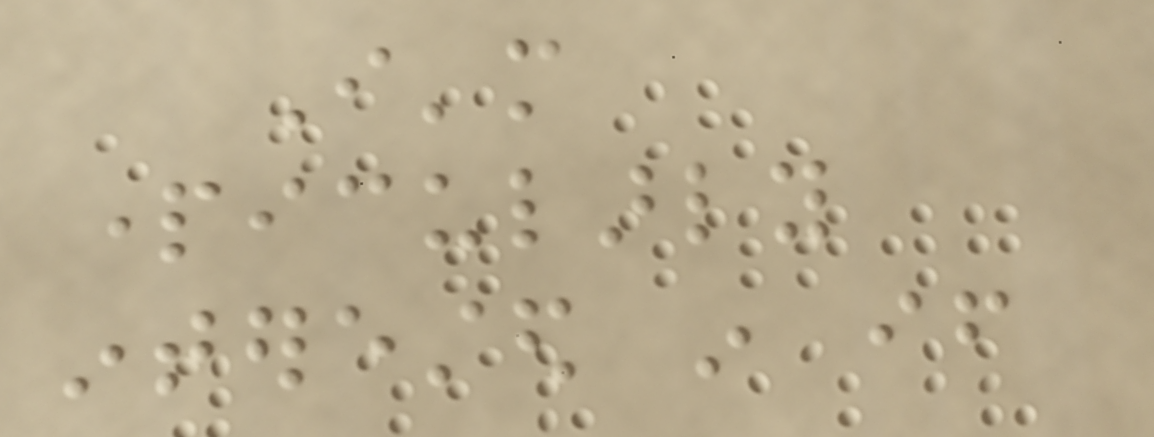I'm
particularly
interested in if
